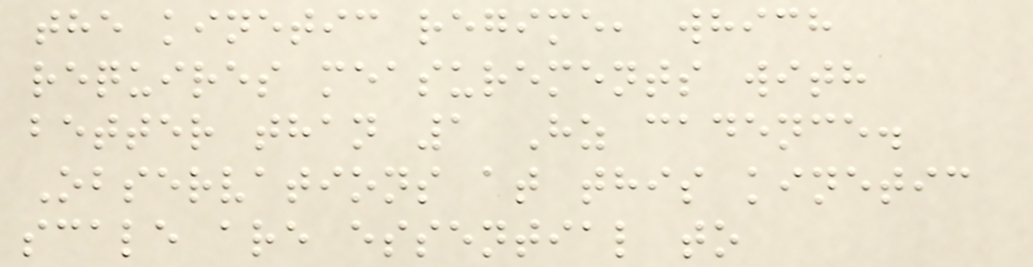the kinetic regime, which
requires measurements with
better than 1 Hz cadence.
Observations at this kinetic
scale are essential to
